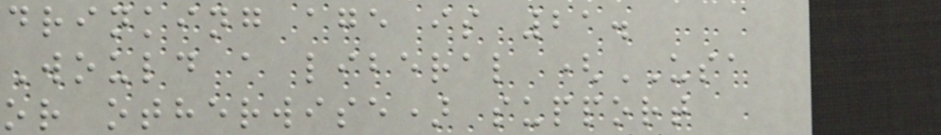drinking age is 21.
Would a liberal (USA
or otherwise) support
